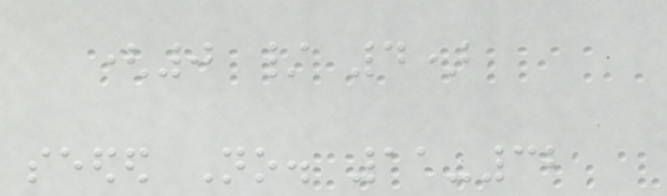(0 / 4)
seeded No. 11-32
